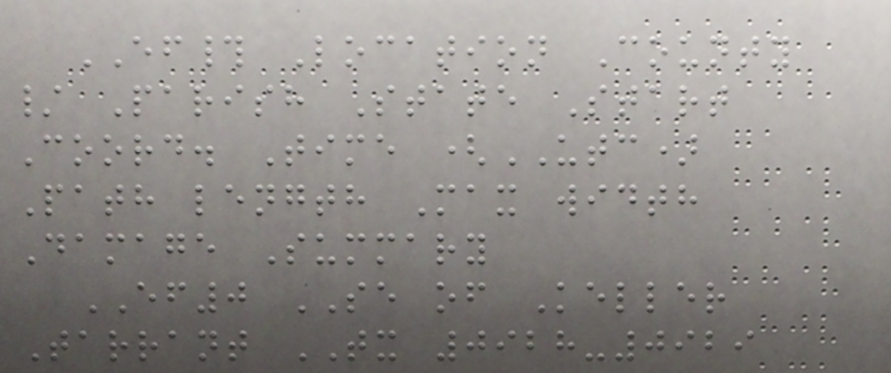EF# Location County
/ Parish State Start
Coord. Time (UTC)
Path length Max width
Damage Summary
EF0 SE of Keller
Tarrant TX 0928-0929
